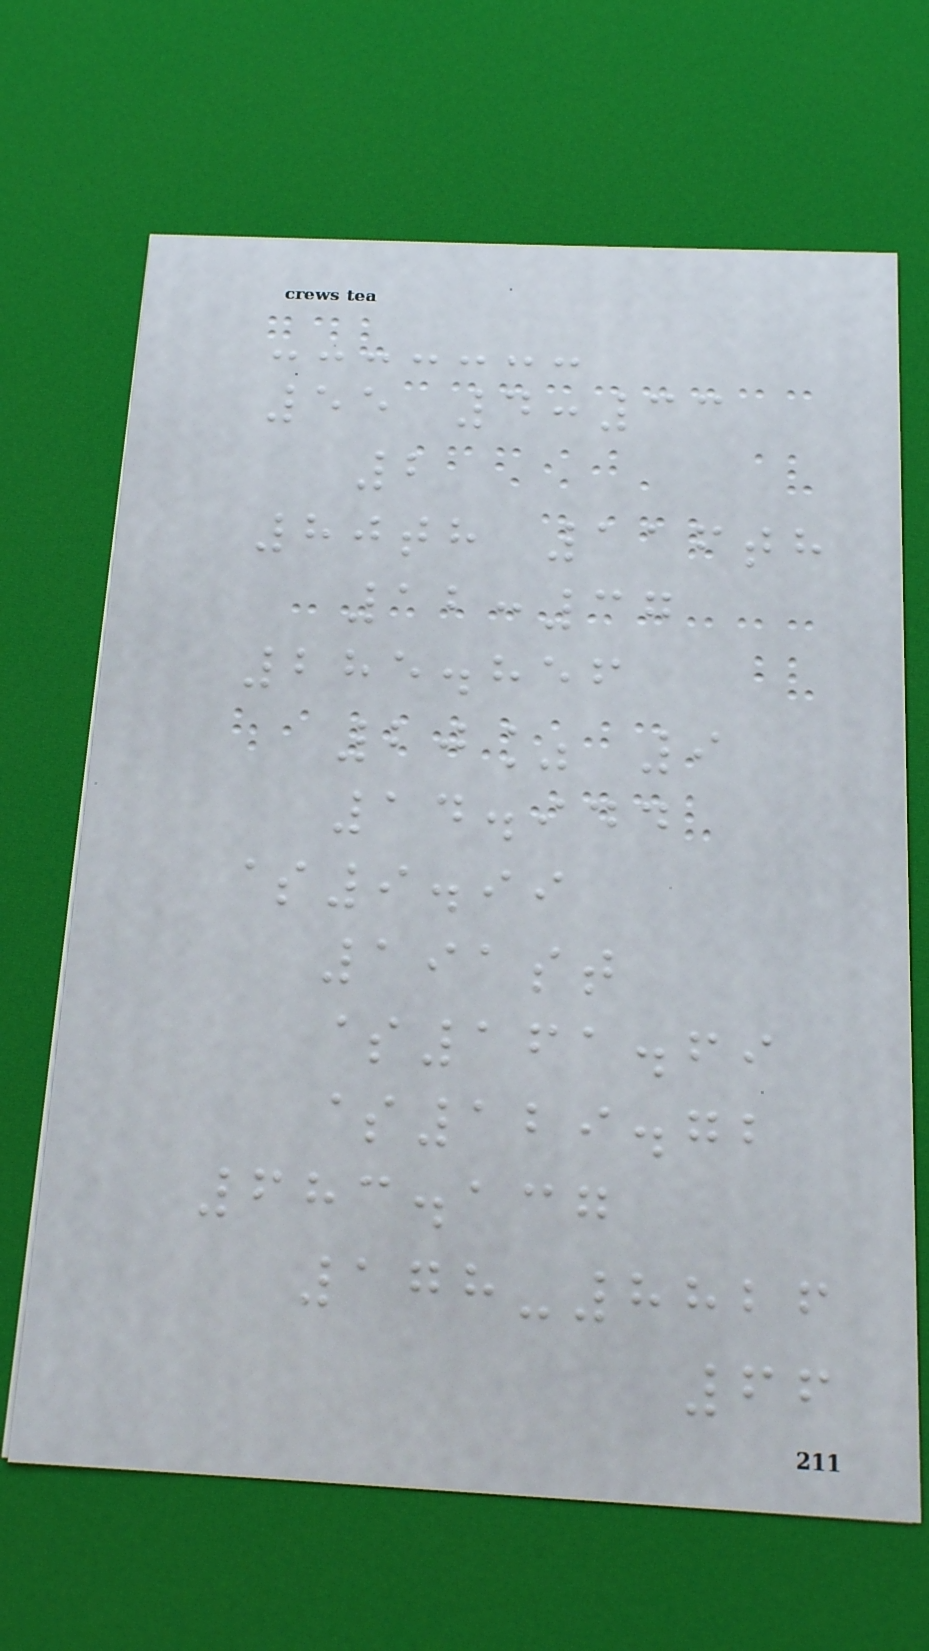55 4:33
2
80th 116th
12:37
285.856
20% 9
14.944
$9.99
191st
$161.69
$129.72
683.137
178-8826
66
